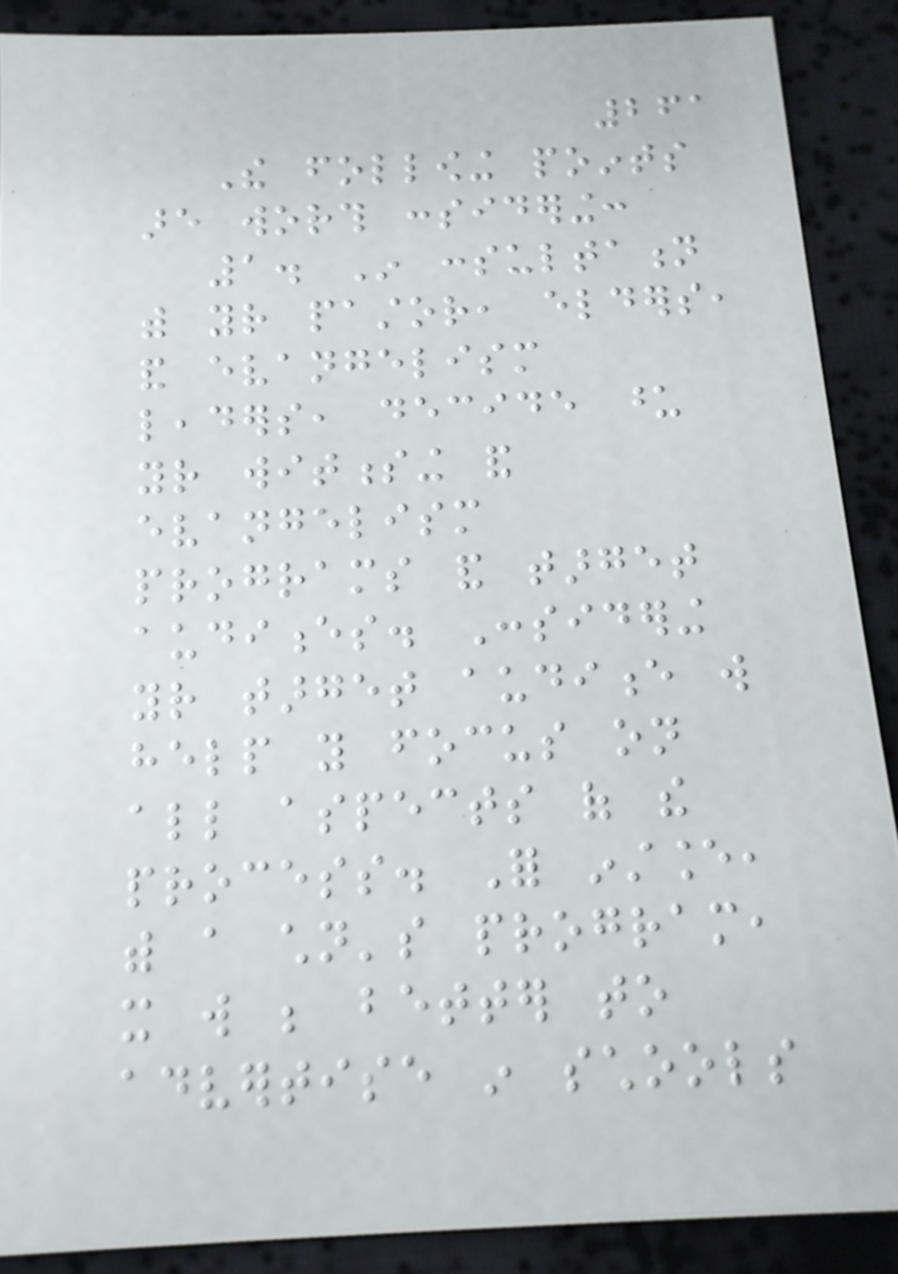261
The following points
are worth considering:
1. In consultation
with your pastor, elders,
and evangelism
leaders, decide upon
your witnessing and
evangelism
programs and target
audiences. Considering
your target audience will
help you focus on
all aspects of the
process. For instance,
with a children's program,
it will be better to
advertise in schools
